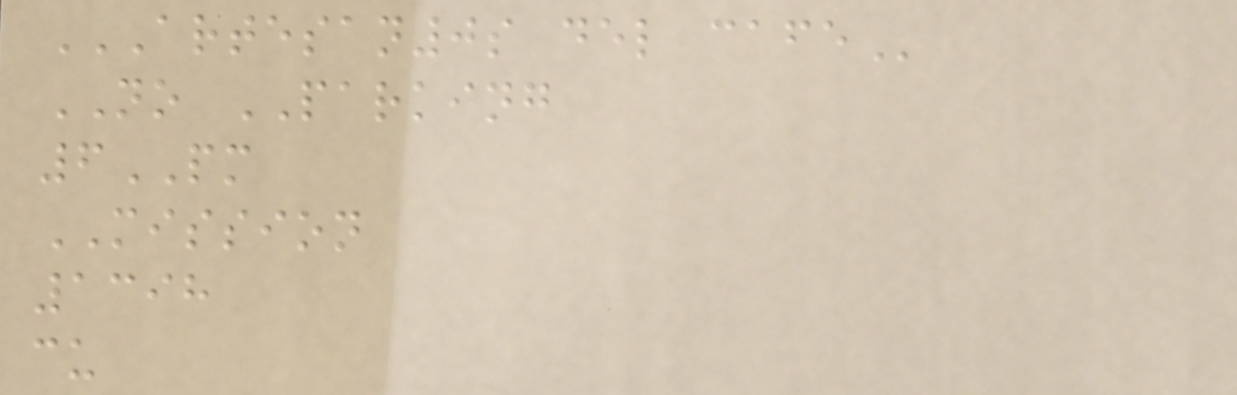ARTESAN0S DEL CAFE
NO PARKING
6PM
MISSION
1398
cu
